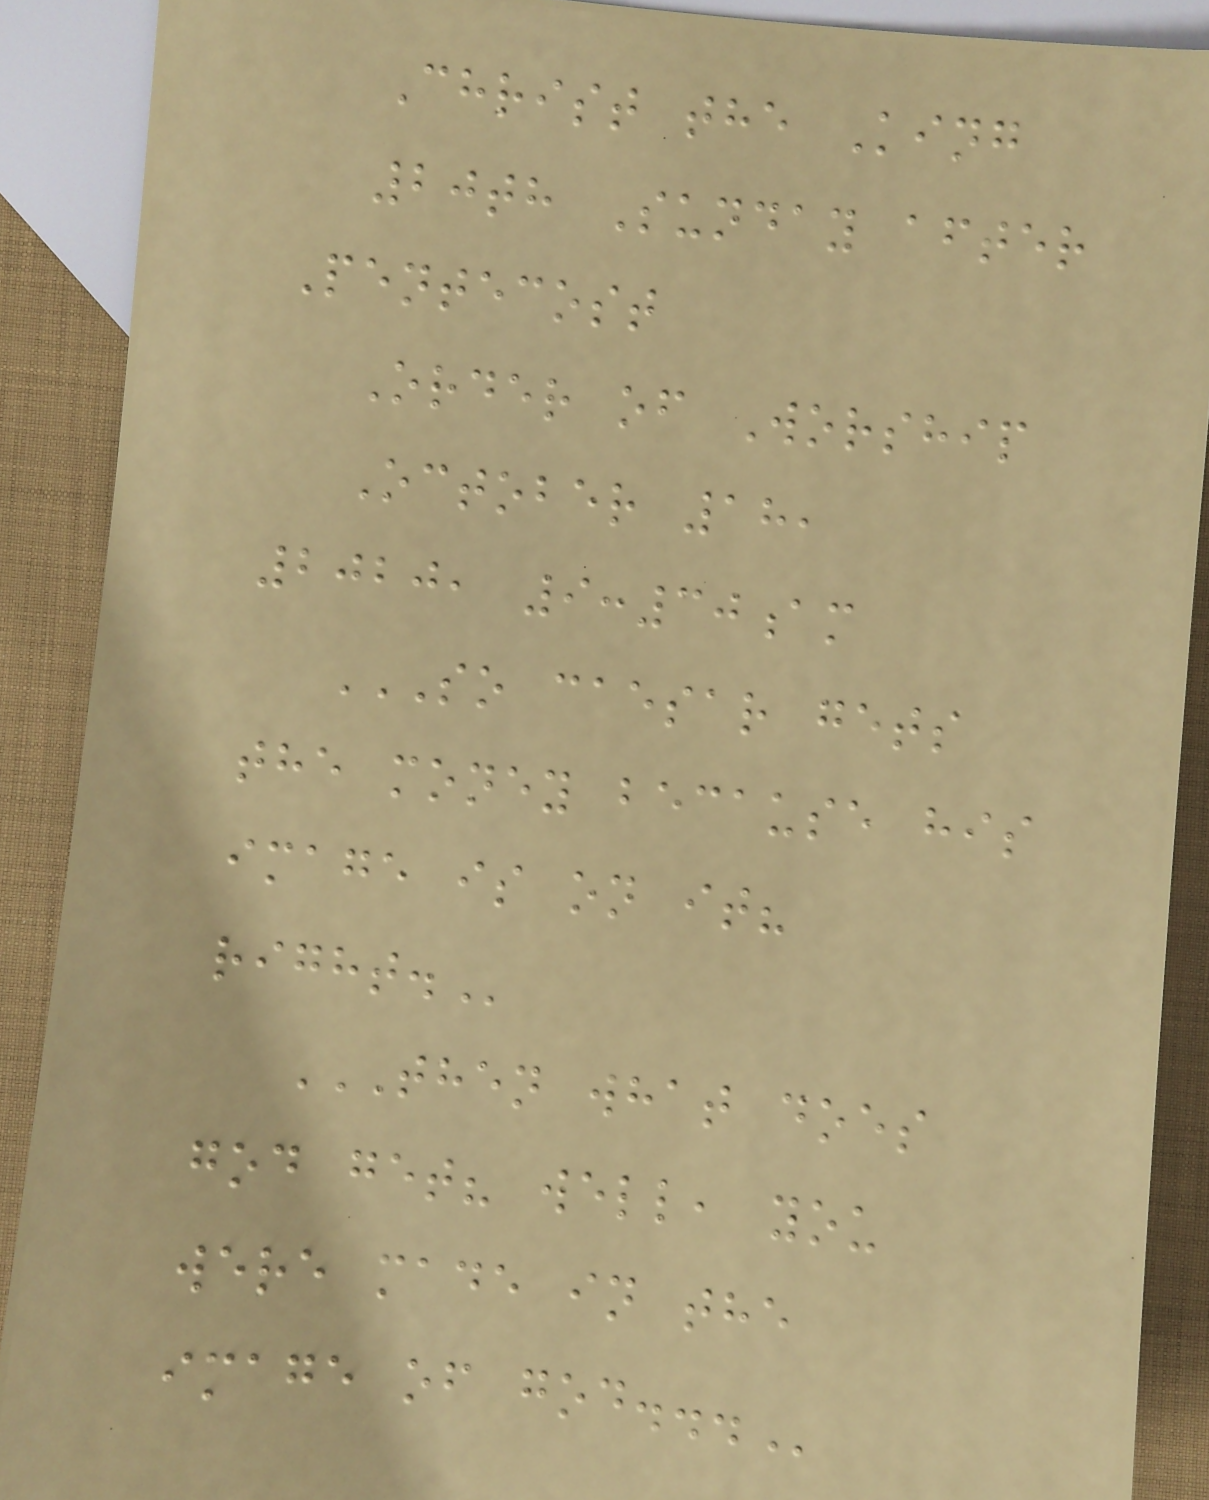Christ the King
20th Sunday after
Pentecost
Order of Worship
October 18,
2020, 9:30am
SO CAESAR GETS
THE MONEY BECAUSE HIS
IMAGE IS ON IT?
RIGHT.
THEN WHAT DOES
GOD GET? WELL, YOU
WERE MADE IN THE
IMAGE OF GOD...
